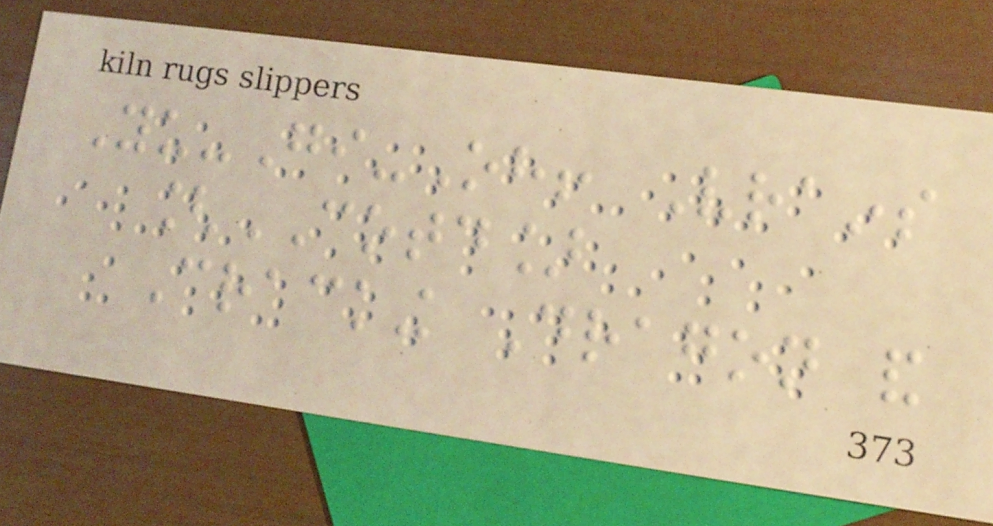Yu-Gi-Oh! Vrains
[COTD]
Cracking Dragon and
